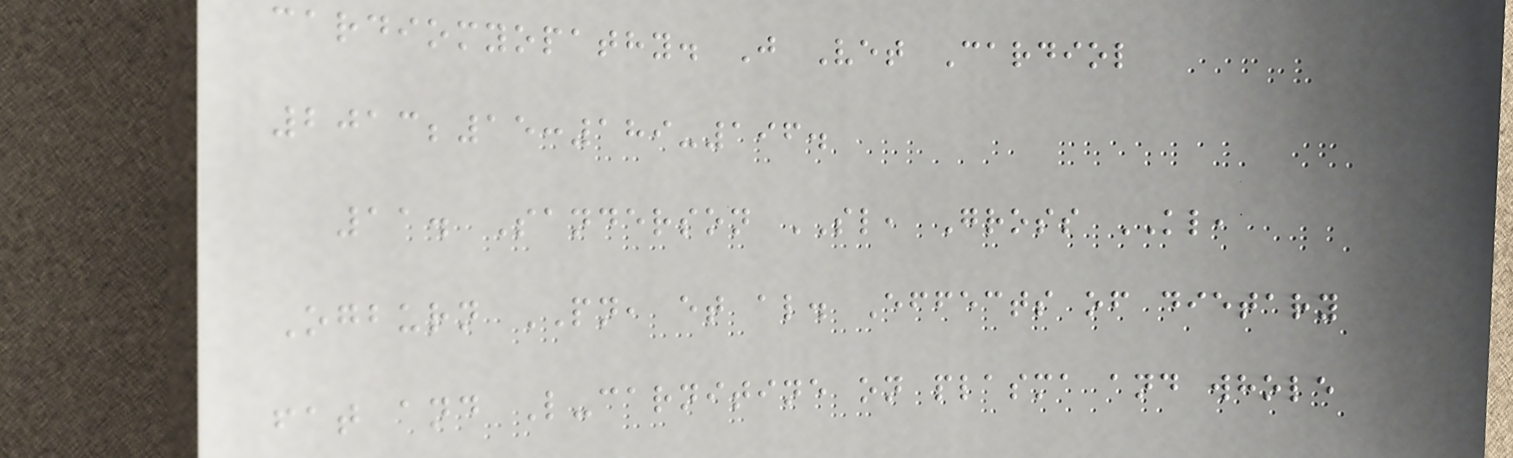cardiomyopathy. J Vet Cardiol
2013;15:189-196.
11. Sanderson SL, Gross KL,
Ogburn PN, et al. Effects of dietary
fat and L-carnitine on plasma and whole
